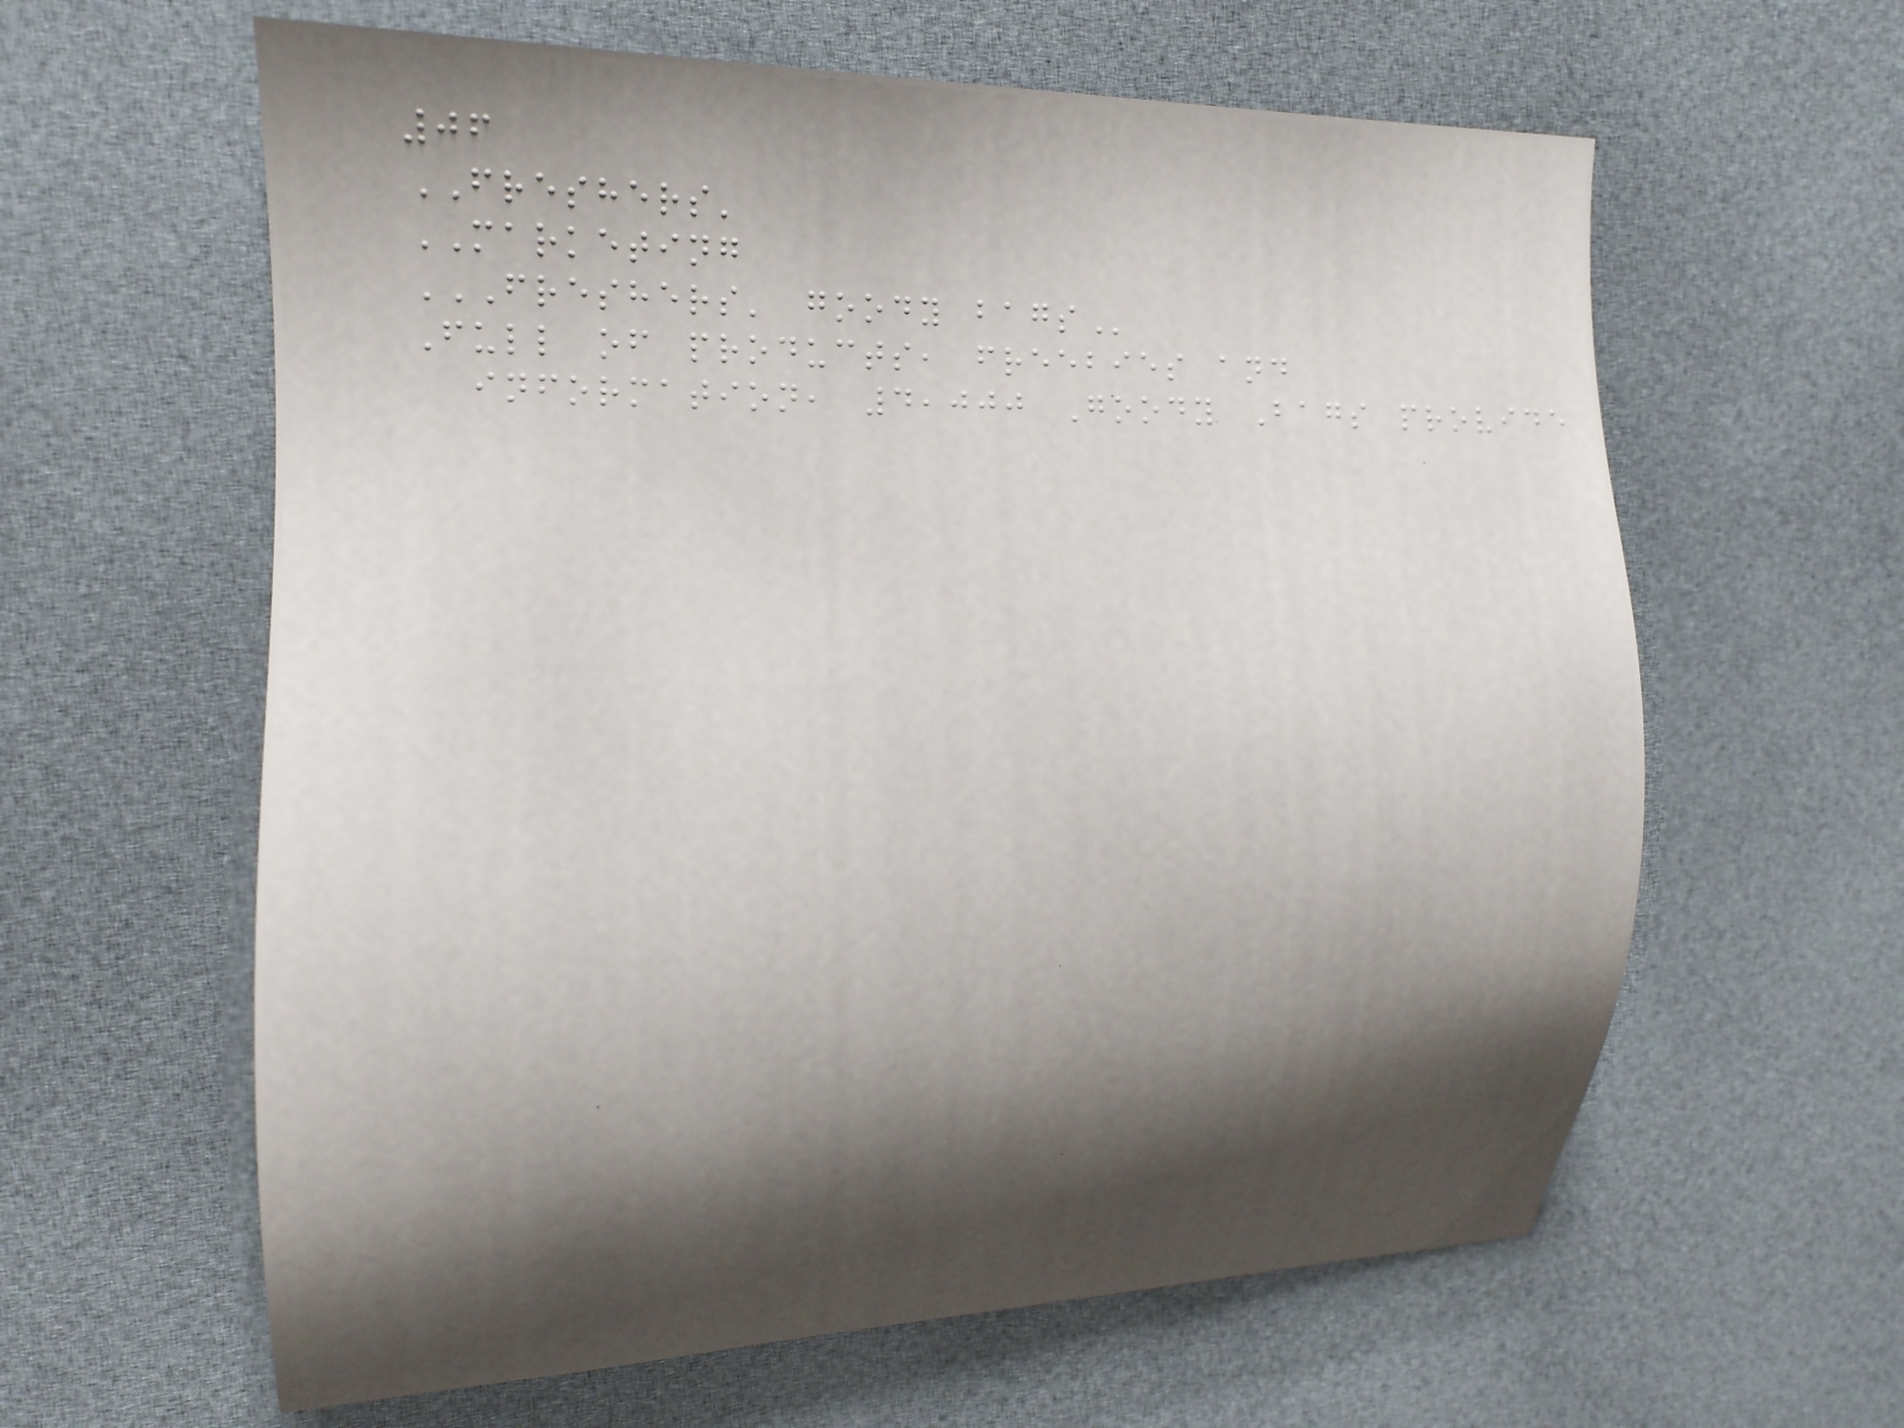06
FRESHERS'
MARKETING
FRESHERS' GOODY BAGS
Full of products, freebies and
information, 4,000 Goody Bags provide
